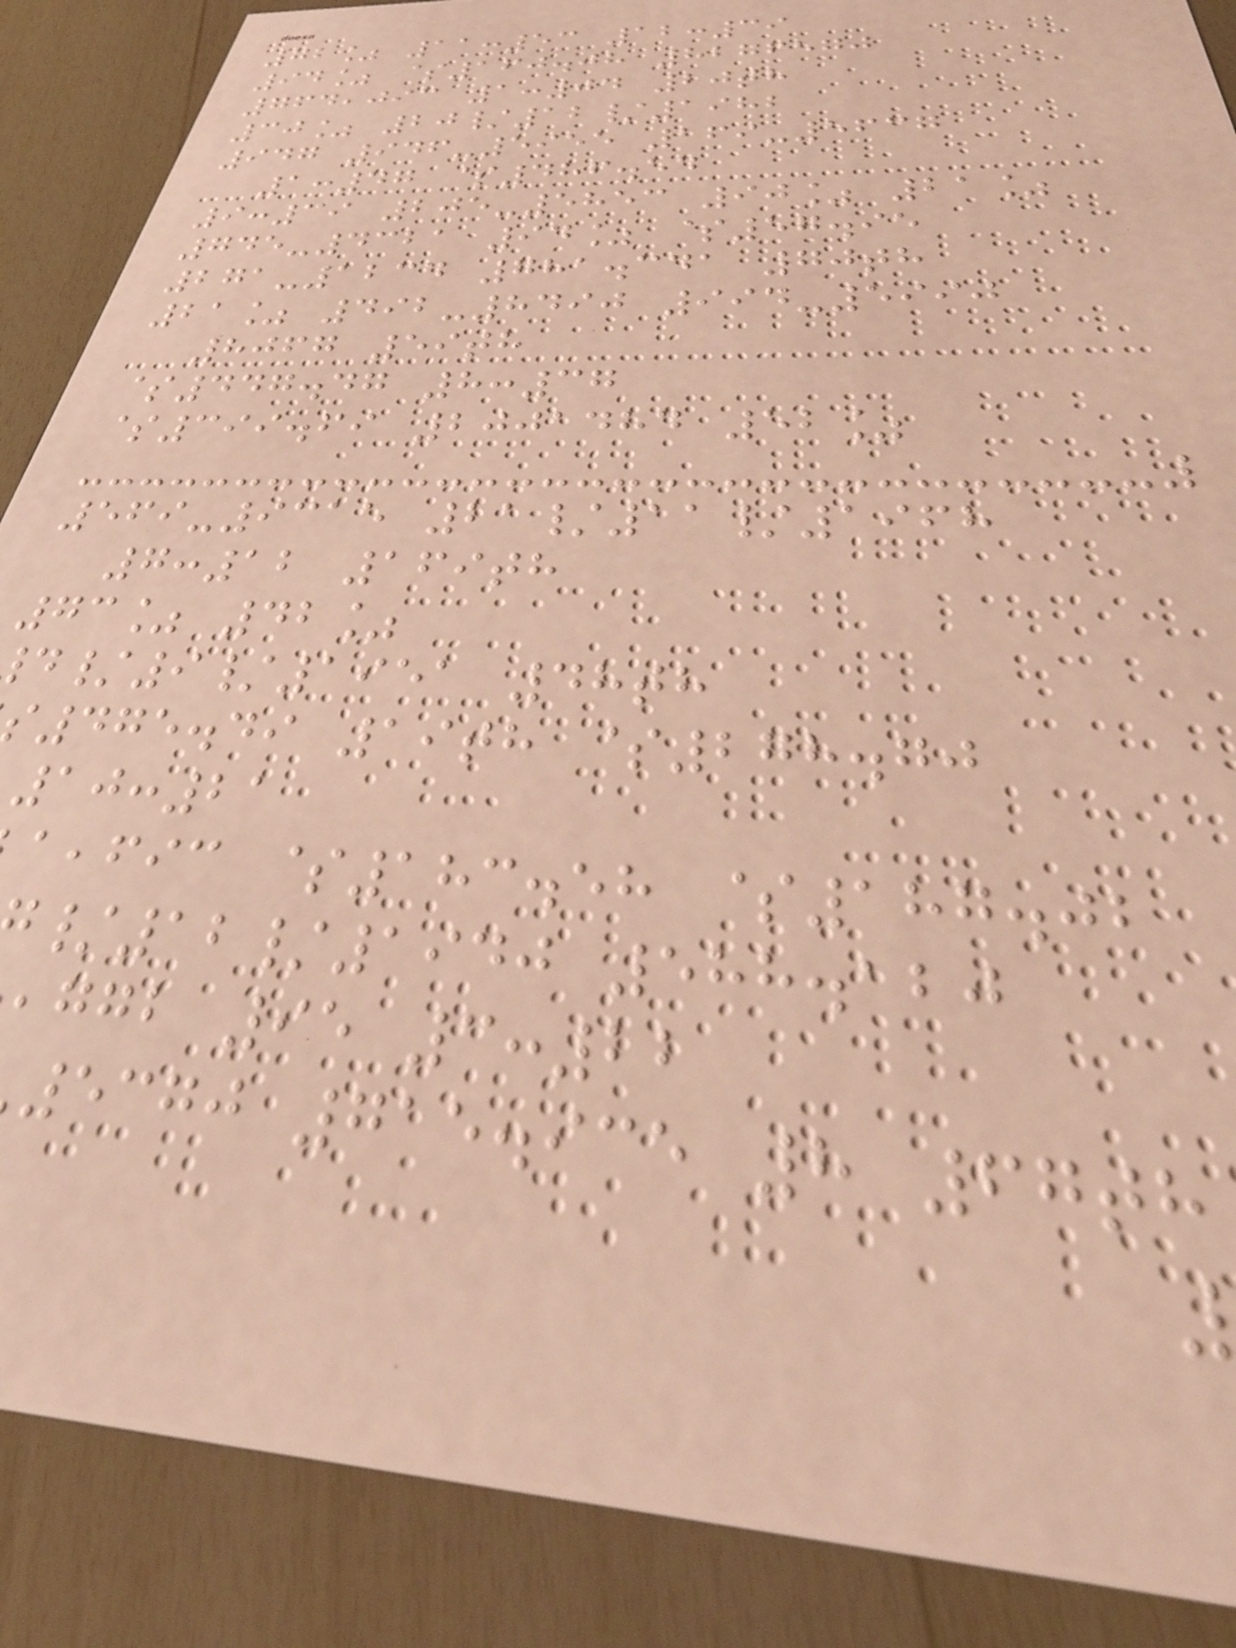72% 11:53 12:39
94% $160.08 8276570
764,093 1:04 20th
30% 20/12/1982
947 946-5955 169-5637
1:47 $486.54
9:39 205-5853 90% 21%
745-4321 94% $57.95
271-1234 781.341 70th
21% 492-8490 994-5990
8067 59th
$447.47 8:37
$399.69 2001484 52%
569-9315 21/11/1968
7:12 169th
73% 42%
/9/1951 48th
475.49 19th $278.70
10:21
,fic $183.58 $187.02
/12/1940 588.120
,ggb 95 3:22
5370 715.935 8 67th
